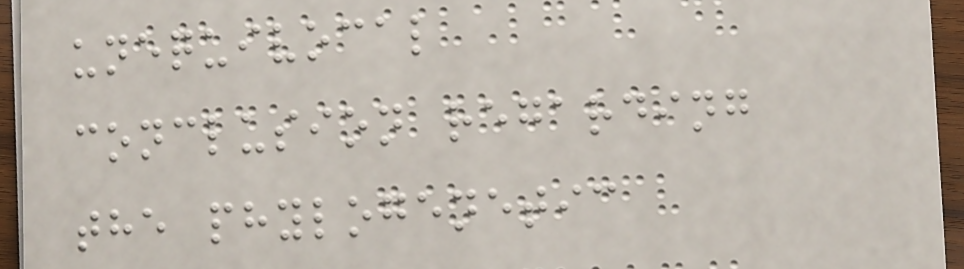unequivocal
conclusion regarding
the phylogenetic
